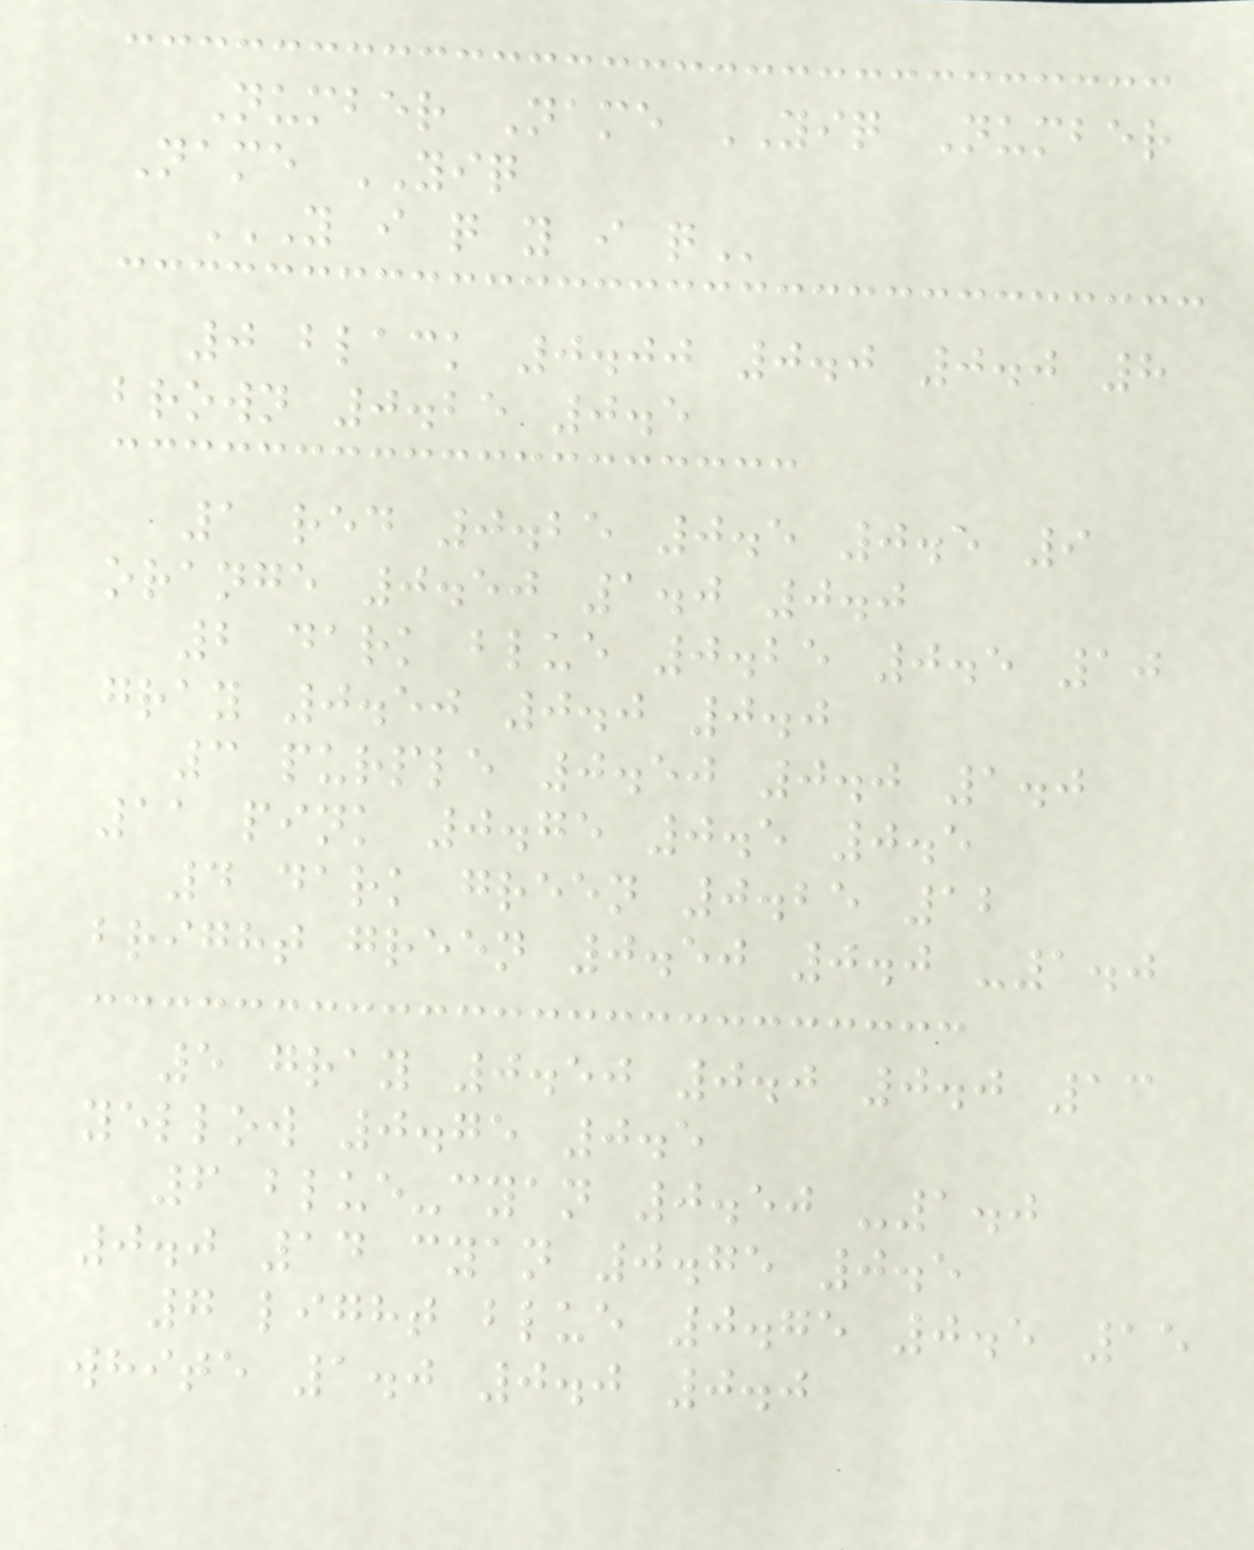Number Name YIQ Number
Name YIQ
Y I Q Y I Q
0 black 0.00 0.0 0.0 8
brown 0.25 0.5
1 red 0.25 0.5 0.5 9
orange 0.50 1.0 0.0
2 dark blue 0.25 0.5 10
gray 0.50 0.0 0.0
3 purple 0.50 0.0 1.0
11 pink 0.75 0.5 0.5
4 dark green 0.25 12
bright green 0.50 0.0 -1.0
5 gray 0.50 0.0 0.0 13
yellow 0.75 0.5
6 blue-cyan 0.50 -1.0
0.0 14 cyan 0.75 0.5
7 light blue 0.75 0.5 15
white 1.0 0.0 0.0
